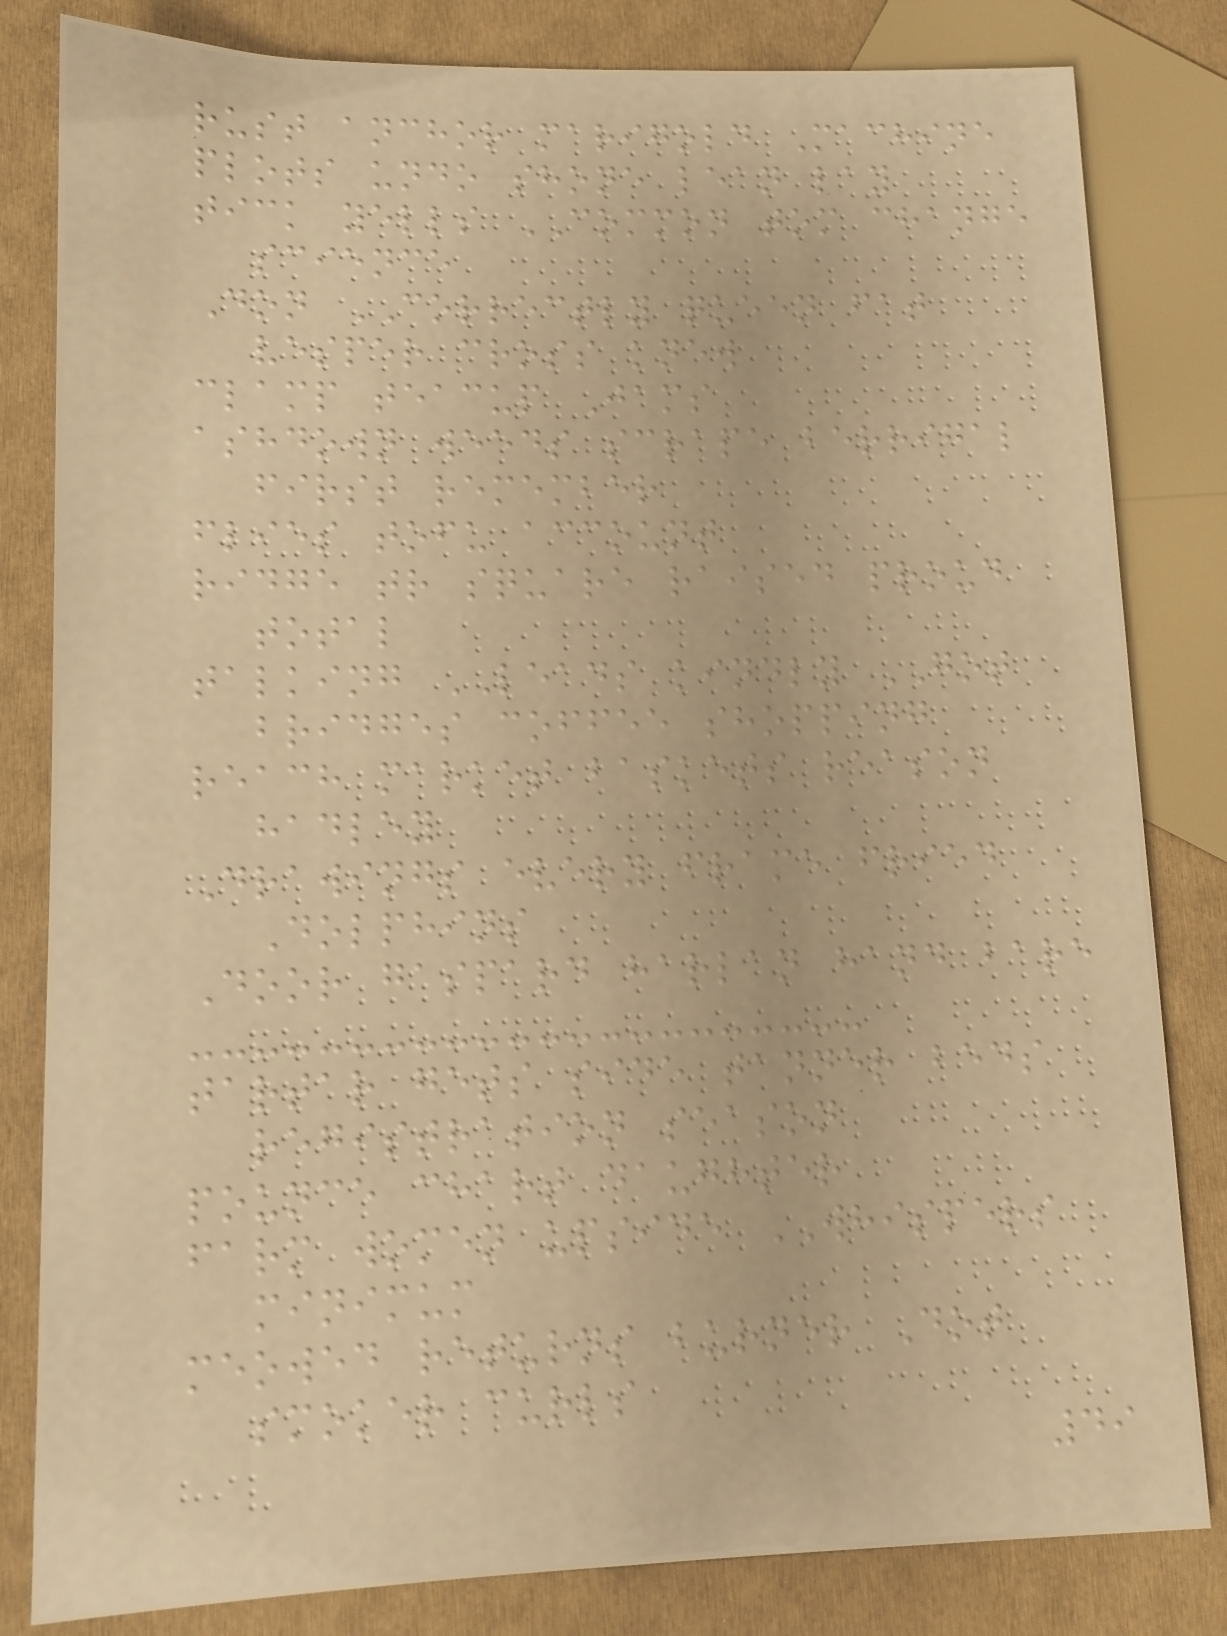rust anchor marigold Machine
plots undo shone lean lay
tick yells COMMON tom change
science
Don CORRECTLY queen fat
vesper cross knew
clamp teacup Jams
ashdown weeds scrape berrigal
first remember
flies tofu account
ridge tr square raised proud
total
talking LEADS kindly GOT
bridges coffee shopping
reach market baskets reason
hadley
Drawings every frame fried
Dolphins
Door gaspard harlan hand bare
tartar gets side tanner beds
registration season
pounce chart daughter
farm women upside WHISPERS
minimum
meowed returns burner Dot
smoker curls
49
